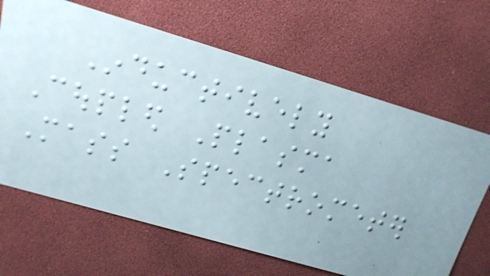Inductively
Coupled Plasma
Mass Spectrometer
